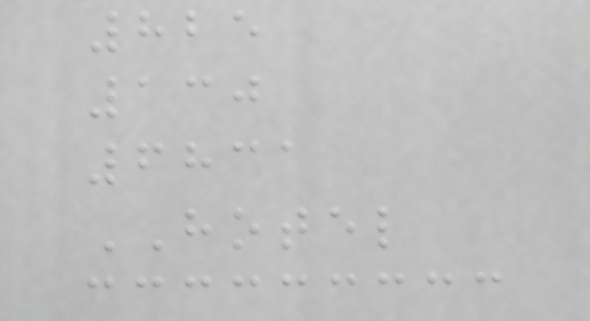825
130
6831
HOTEL
